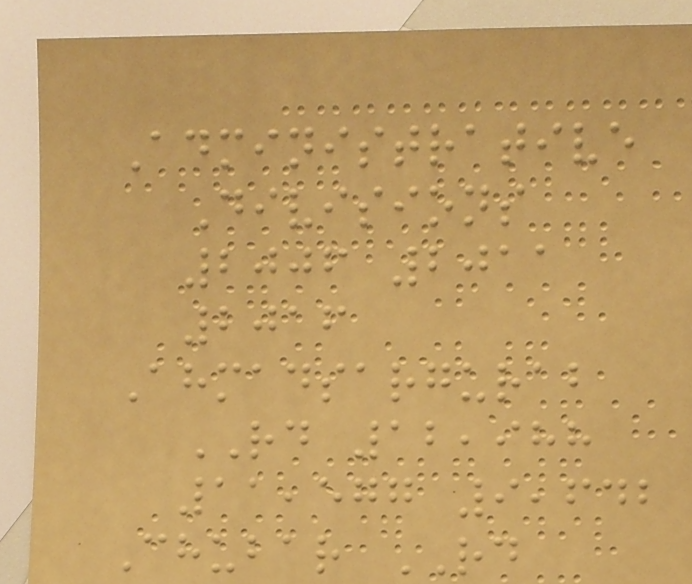Administrative
Divisions
2006 2011
2016
Ahmadsargurab
RD 12,988
11,577 9,642
Chubar RD
